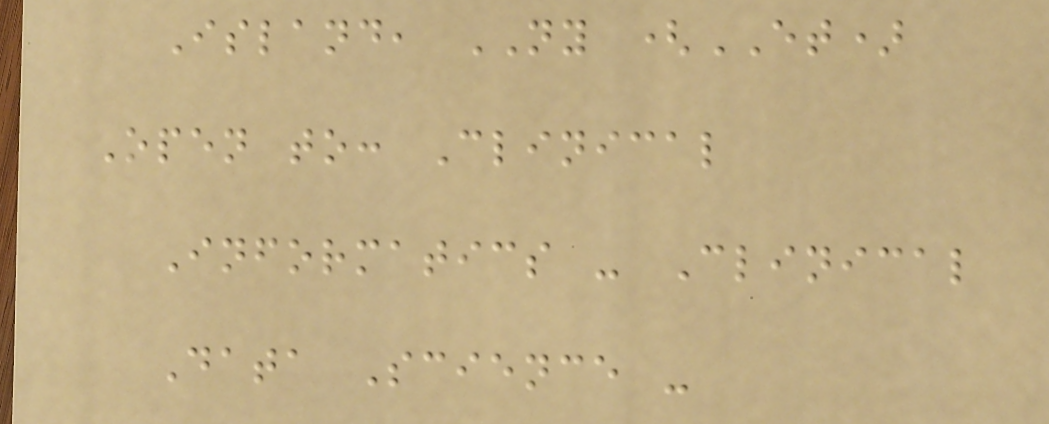Island, NY (ET)
Open to: Clinical
Informatics - Clinical
Data Science -
